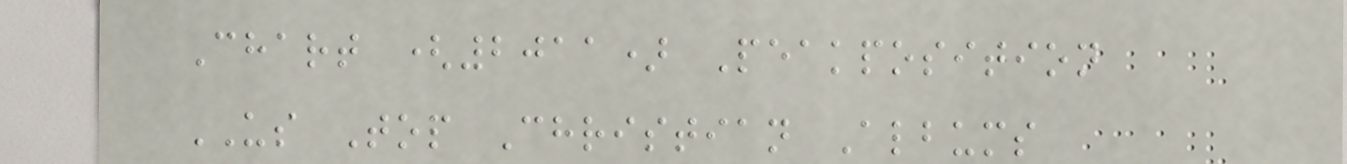Chart (2011) Peakposition
US Top Christian Albums
